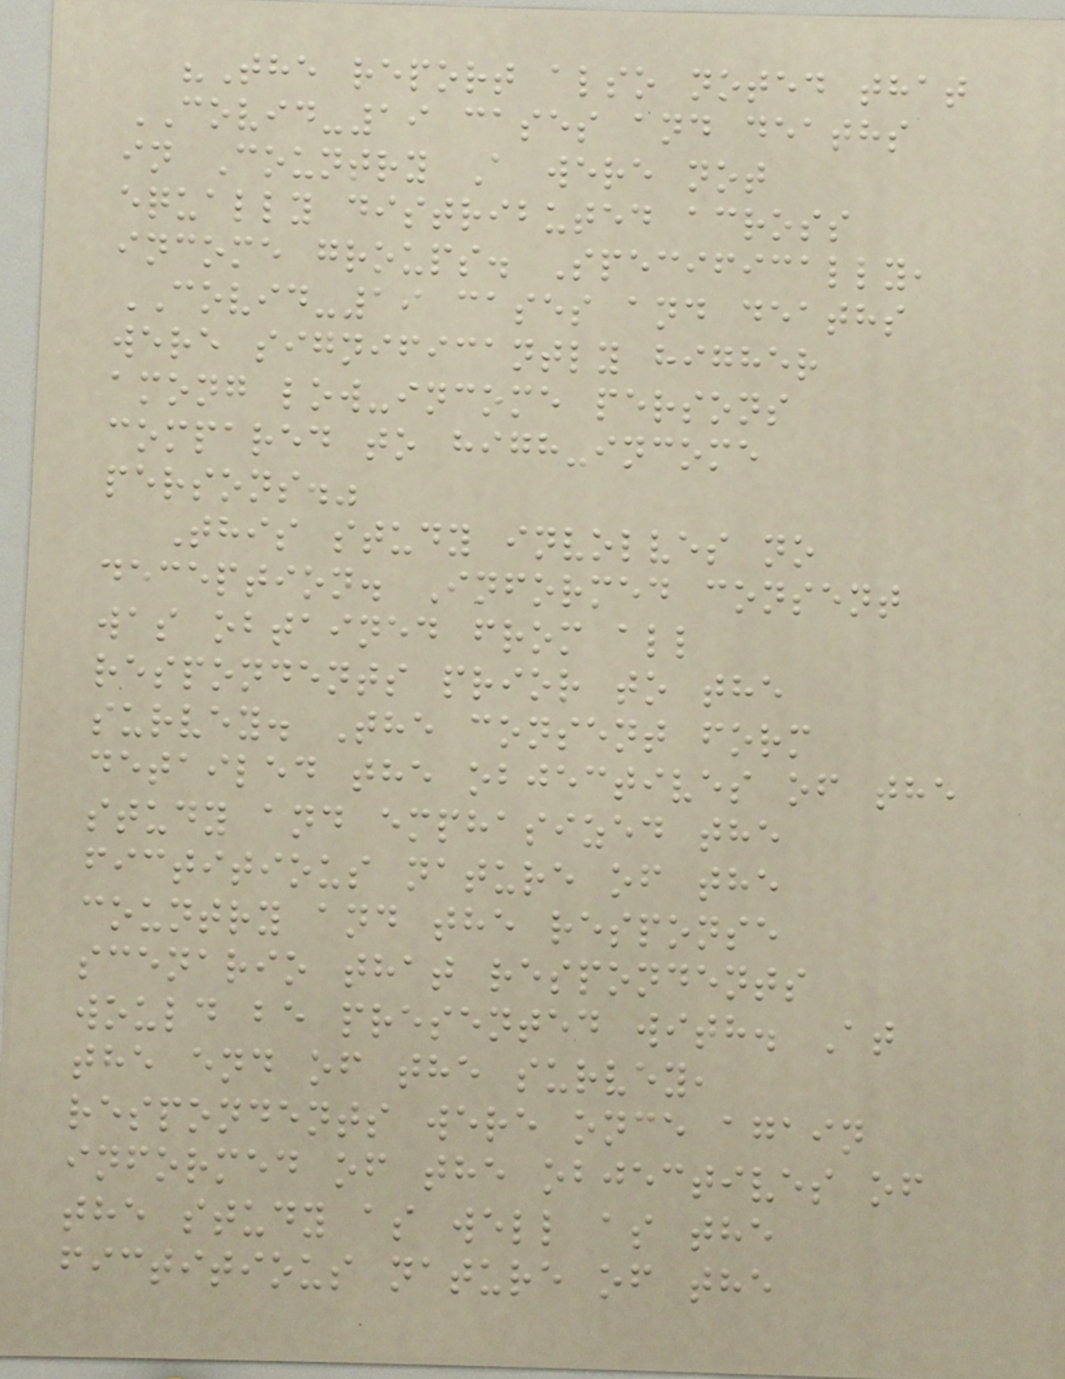"The report also noted that
COVID-19 cases and deaths
in Country A were not
equally distributed across
income groups. Specifically,
COVID-19 cases and deaths
were significantly higher
among low-income persons
compared to high-income
persons."
This study involves no
deception. Informed consent
was obtained from all
respondents prior to the
survey. The consent form
detailed the objectives of the
study and emphasized the
fictitious nature of the
country and the response
scenario that respondents
would be presented with. At
the end of the survey,
respondents were once again
informed of the objectives of
the study as well as the
fictitious nature of the
